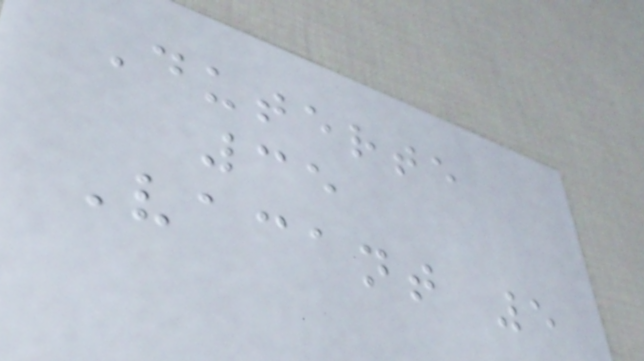Duterte
35
Vacant 5
